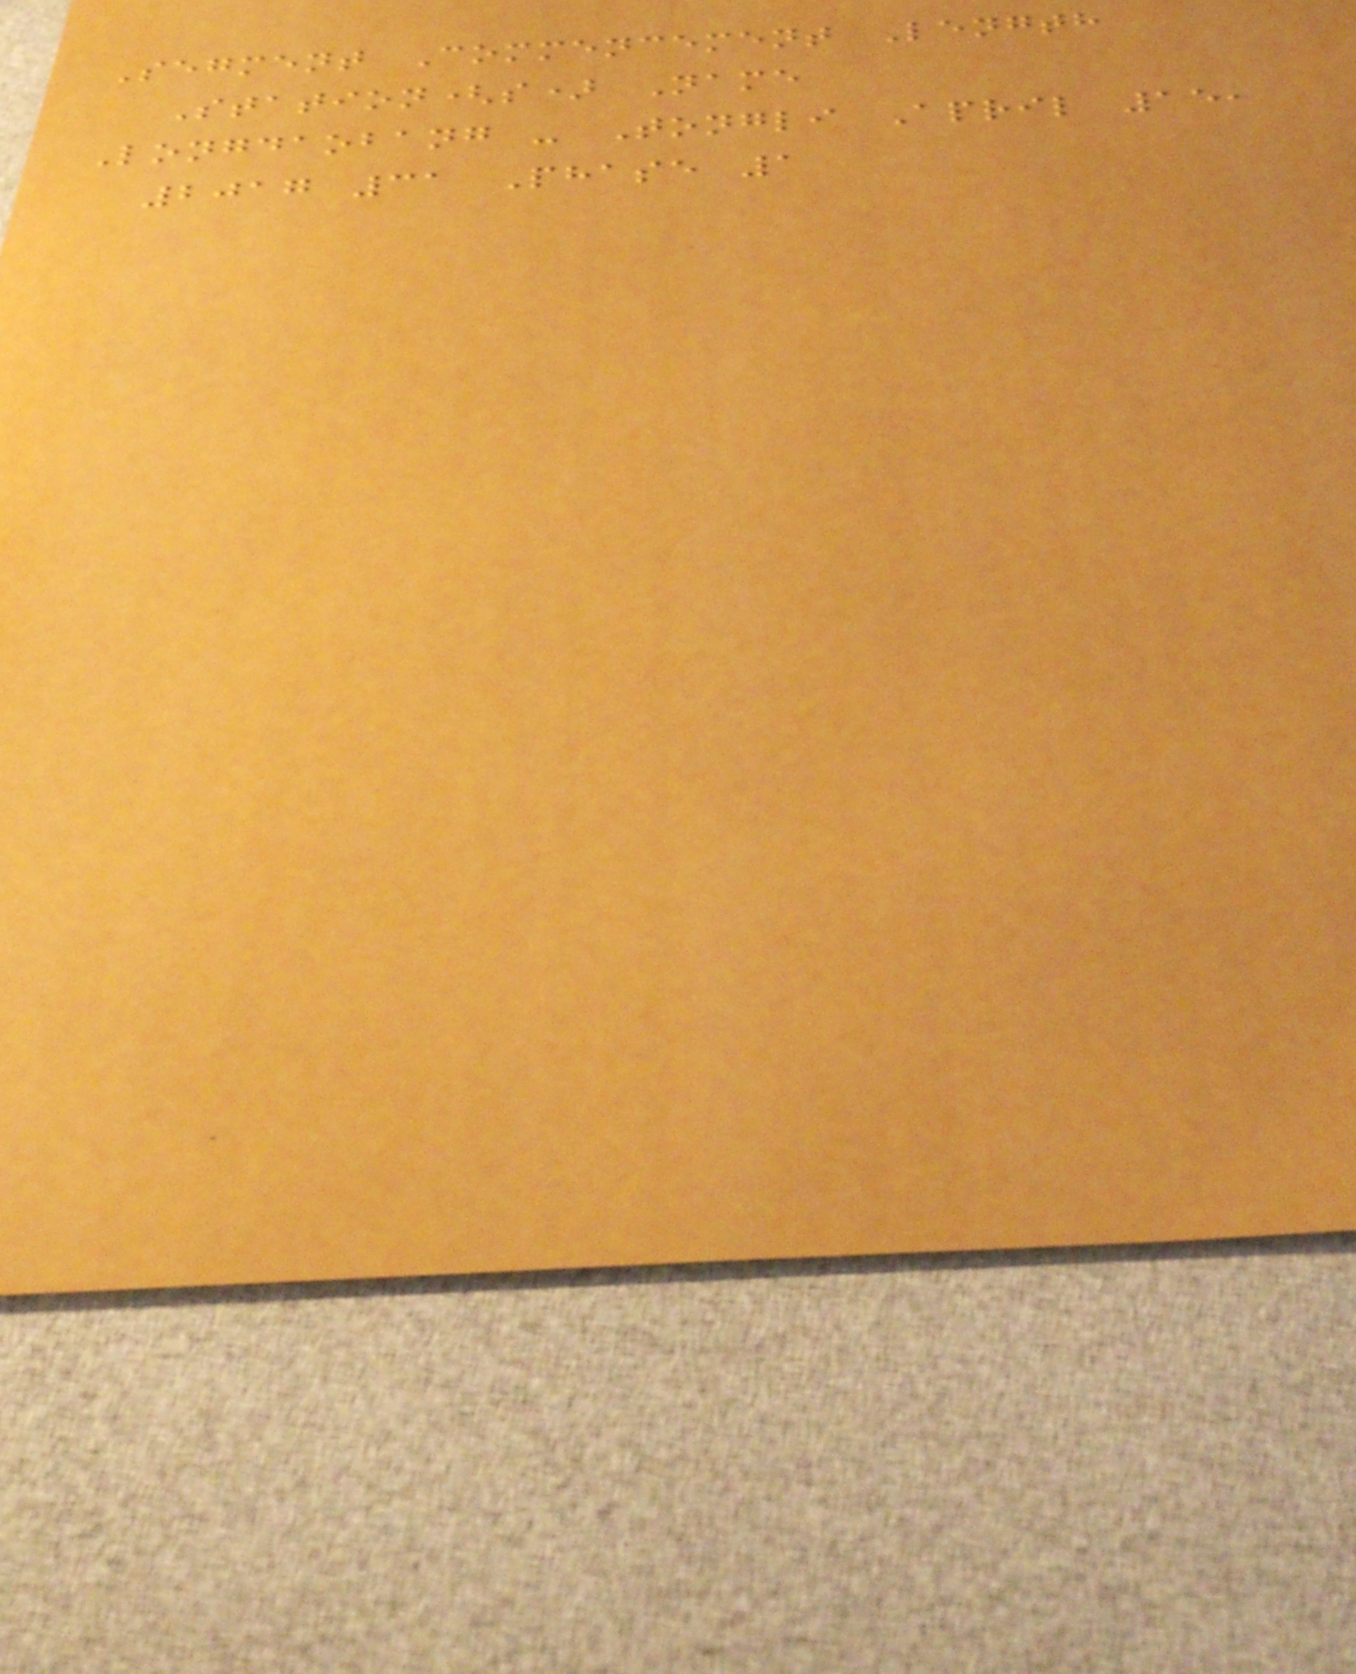Segment Commencement Length
Station(s) Name
Longdaobang - Tongli April 15,
2017 31 Phase 1
